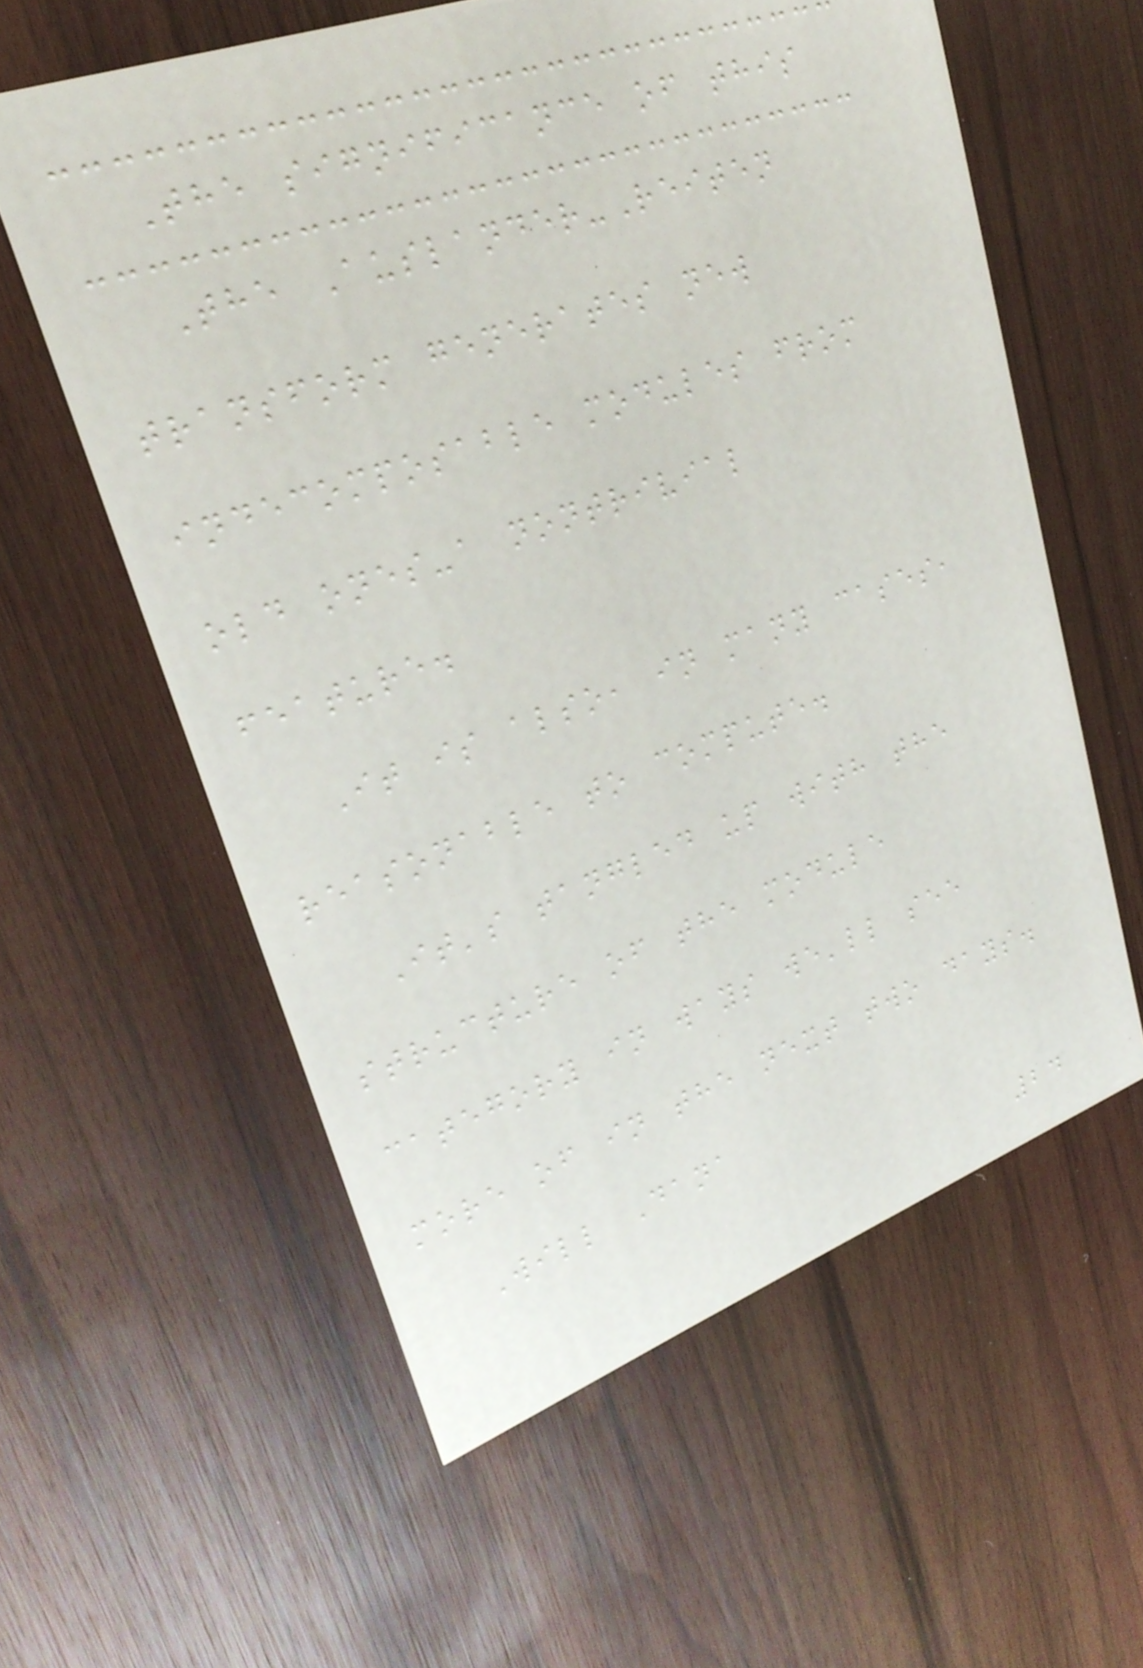The significance of this
The Auslander-Reiten
transform generates new
indecomposable modules from
old ones-a nontrivial
feature.
It is also, in many cases,
reasonable to compute.
It's tangled up with the
structure of the module
category in ways we'll see
more of in the next two days.
Will Dana
24
